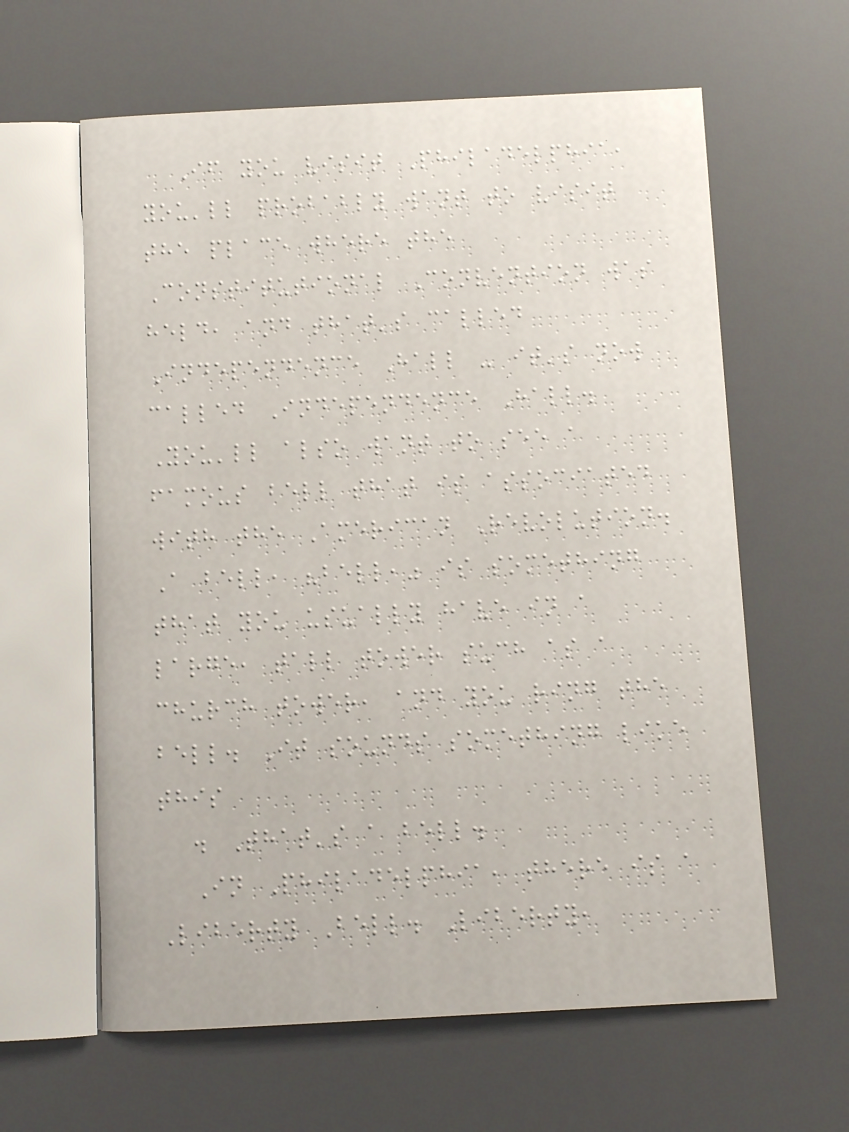If you visit Philadelphia,
you'll probably want to visit
the place where the
Constitutional Convention was
held, and that's called
Independence Hall - it's now
called Independence Hall.
You'll also want to see a
famous bell that is associated
with the American Revolution.
A bell, "bell," is something
that you usually have in a
large, tall tower such as a
church tower, and you ring the
bell. It sounds something like
this
. That's a bell.
In Philadelphia, there is a
Liberty Bell. Liberty,
